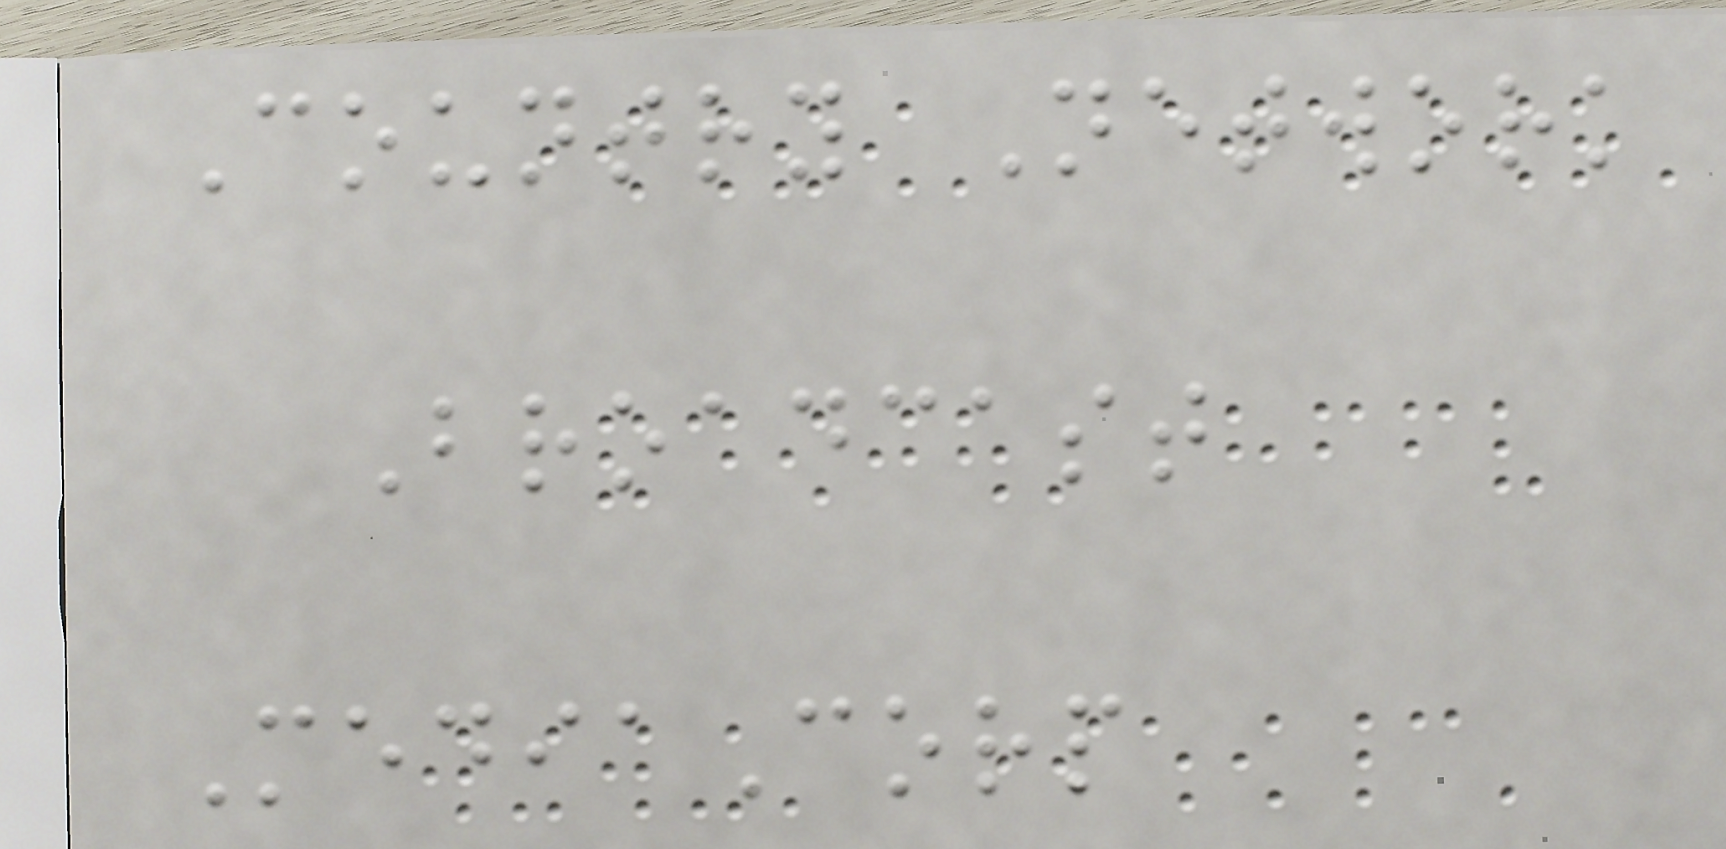Country Network
Broadcast
MediaCorp
